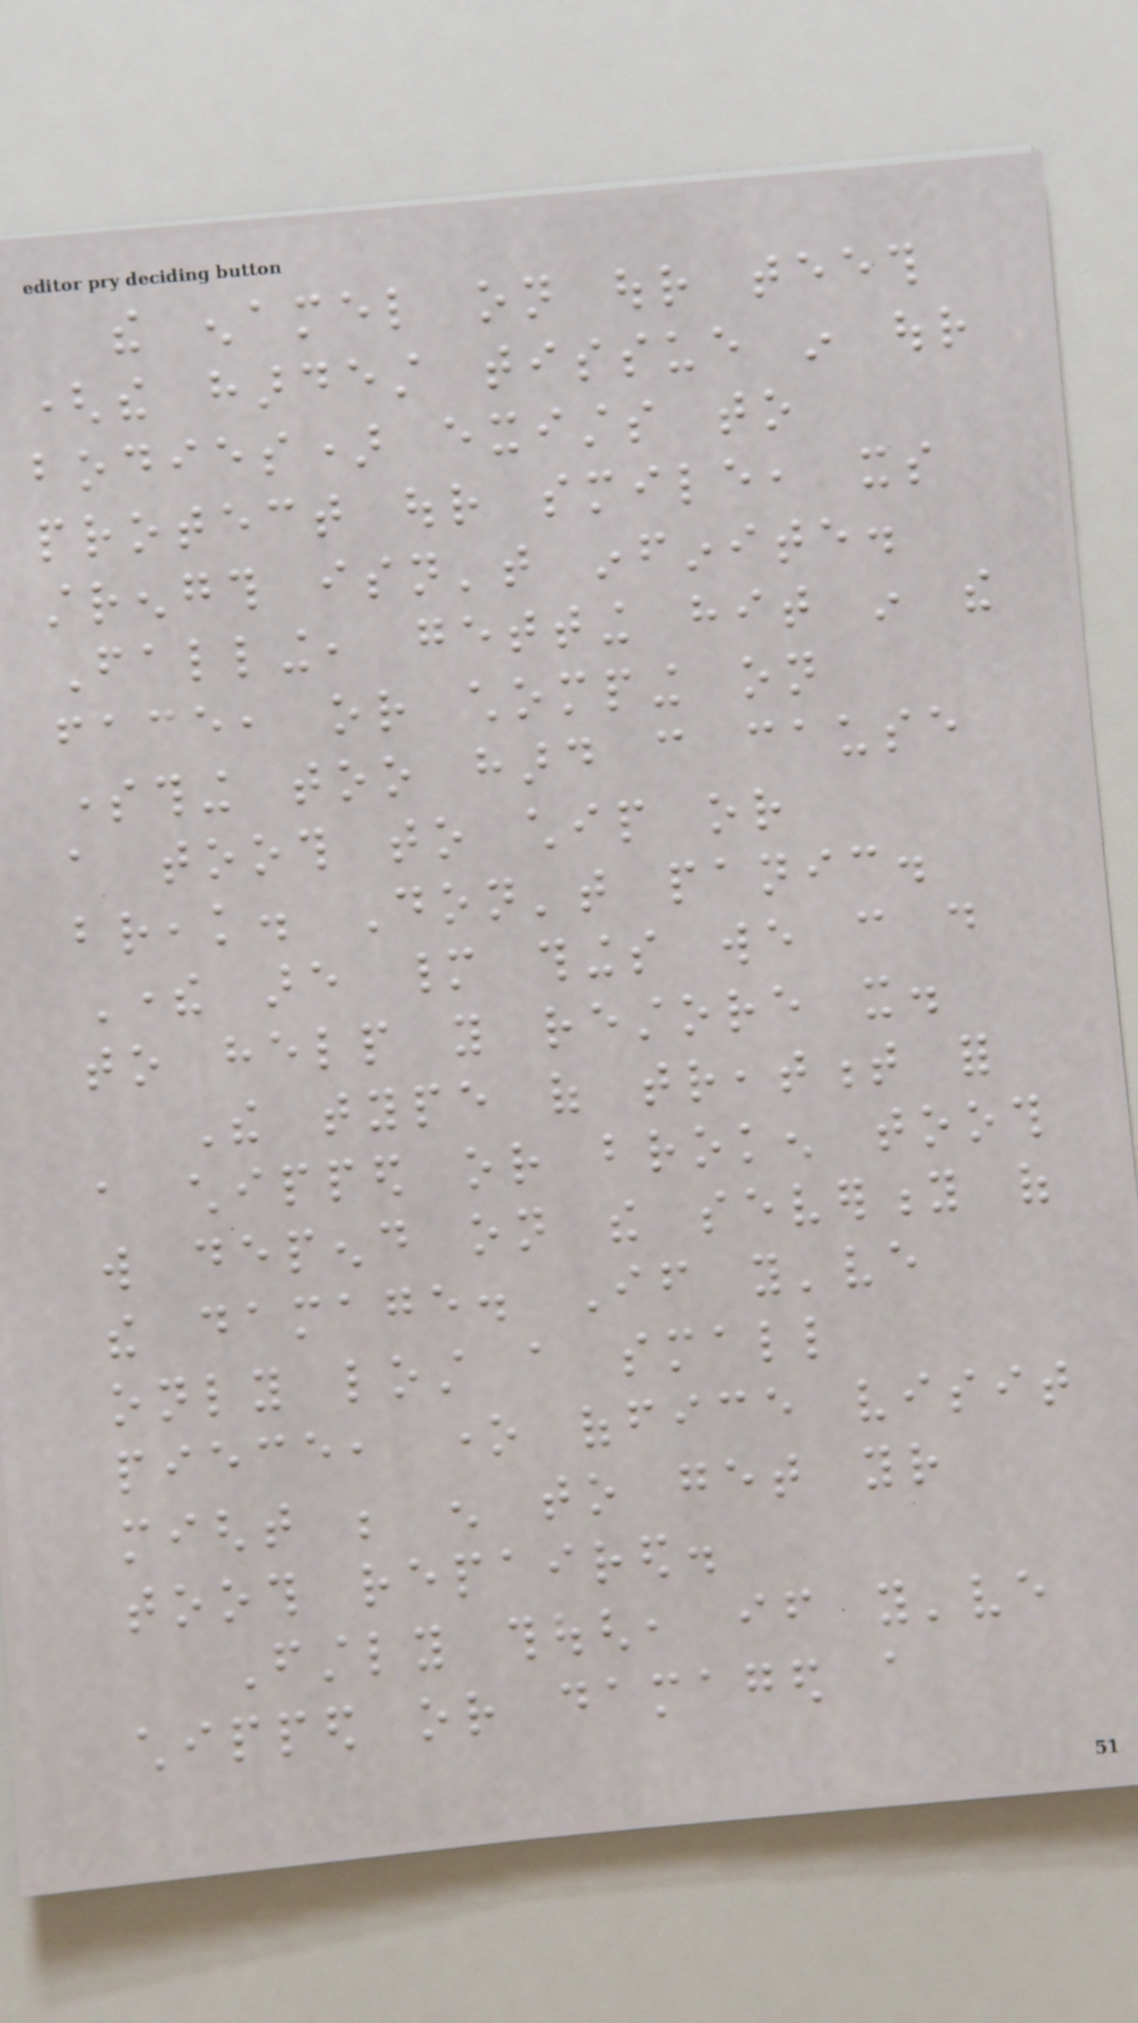the enamel on our teeth
(the hardest tissue in our
bodies) exists to
protect our smile, its
strength isn't infinite.
Falling, getting hit in the
face, or chomping on
something too hard can cause
a tooth to chip or
break. Don't panic.
There are many things we can do
to help you restore it.
The type of treatment for
a chipped or broken tooth
will depend on the severity of
the damage. If you've
only lost a small
piece, one office visit
might be enough to get your
tooth repaired.
Firstly though, if you've
chipped or damaged a
